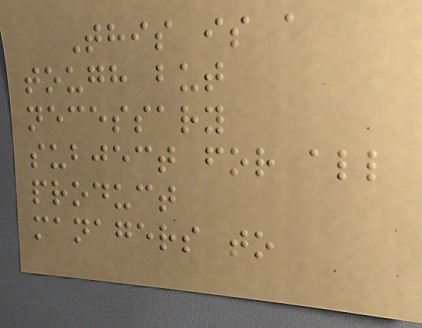This is a
tough but
necessary
subject for all
product
managers to
